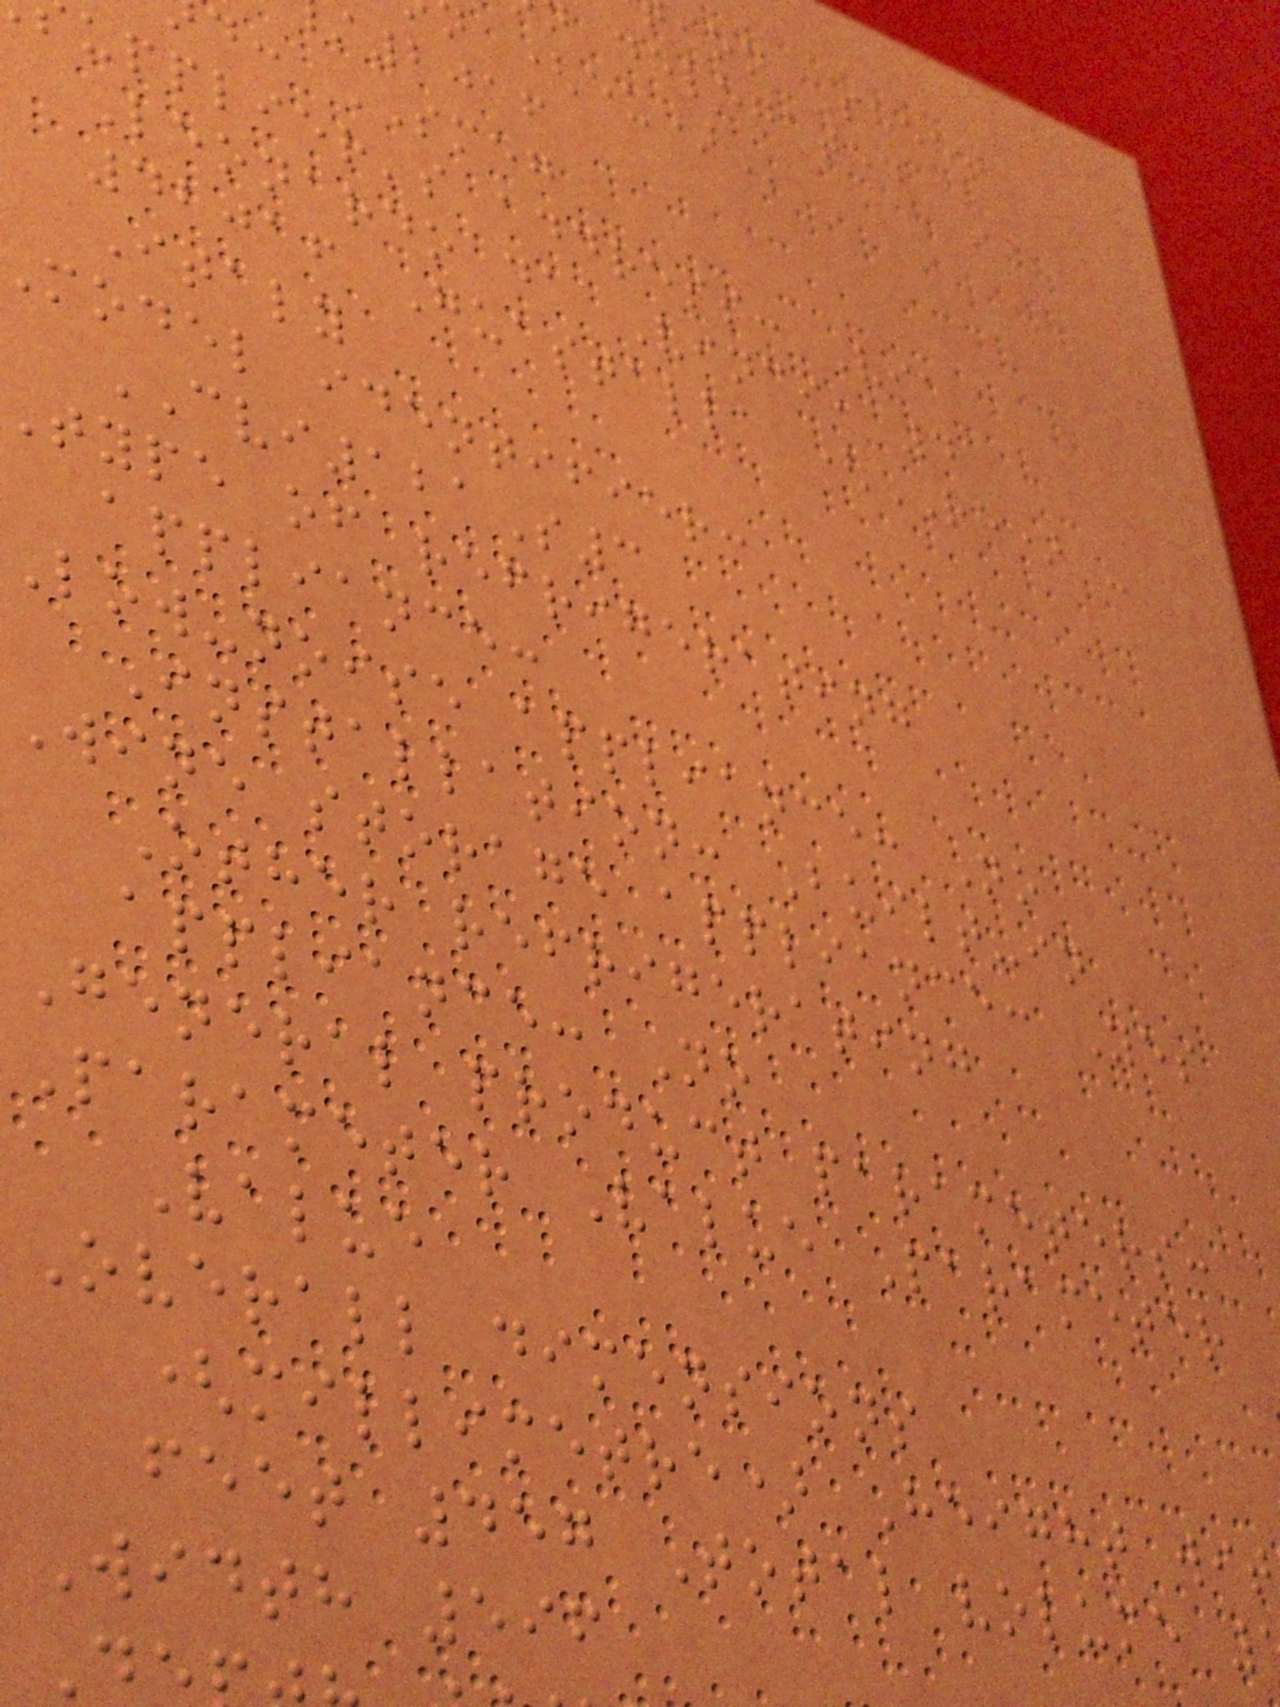ion Sheet
delegated
2016
d: SMEG
upplier's address: Via
Leonardo da Vinci, 4
42016 Guastalla (RE) -
Italy
model identifier:
CVI121S3
type of refrigerating
appliance:
Low-noise appliance: No
Installation: Built-in
Wine storage appliance: Yes
Other refrigerating
appliance: No
General product parameters:
Parameter Value Parameter
Value
Overall dimensions
(millimetre) Height wit
feet 457 Total volume
Width 596
